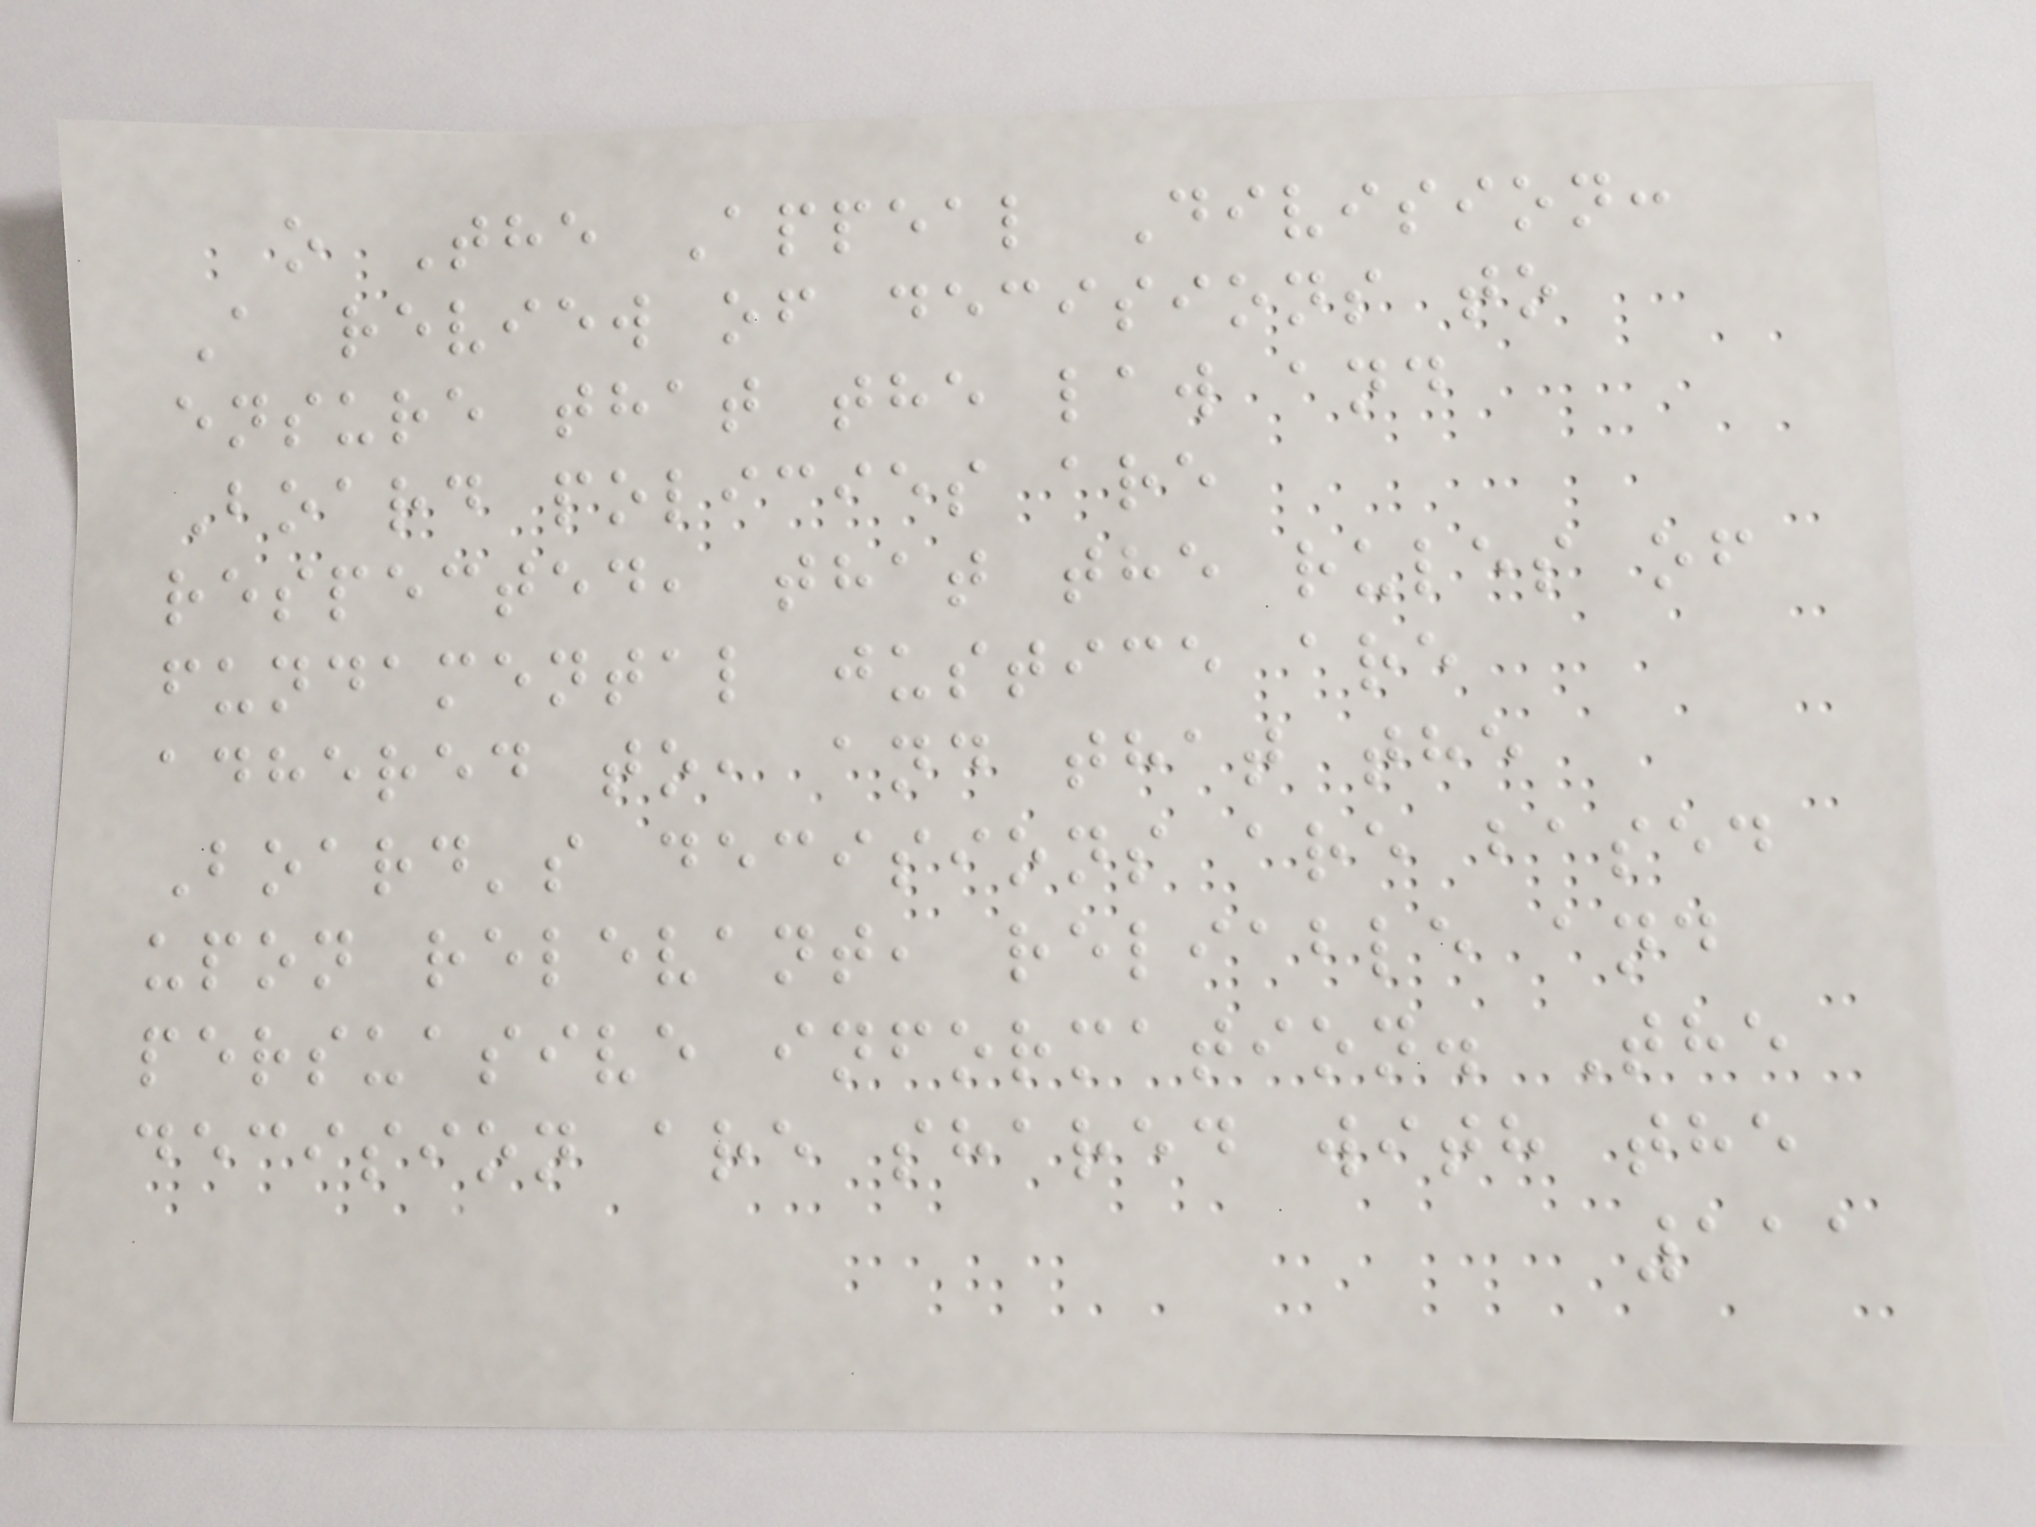o The Appeal Division:
A review of decisions to
ensure that the law and
Board policies are
respected, that the rules of
fundamental justice are
adhered to, and that the
Board's decisions are based
upon relevant, reliable and
persuasive information. The
decision are shared with the
111
